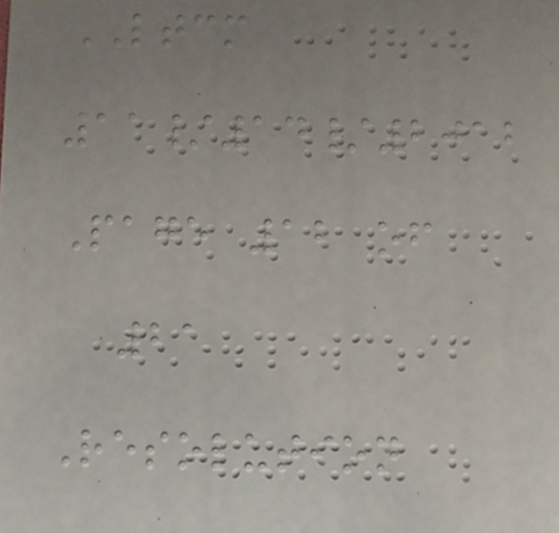LTCM
11/14/2012
Page 12 of
21
Resolution
